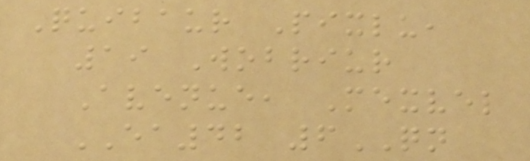Quibaur Pixlu,
19 Wobriur
Avenue, Mexvel
EA42 6QN
